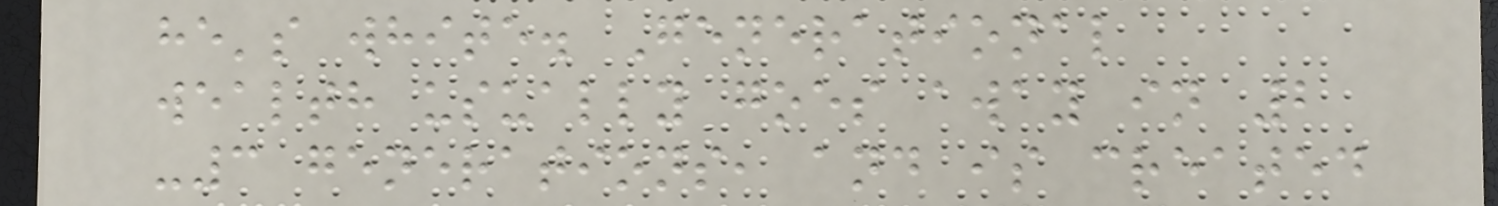he's white. Generational
wealth usually goes away in 2
-3 generations, and is created
